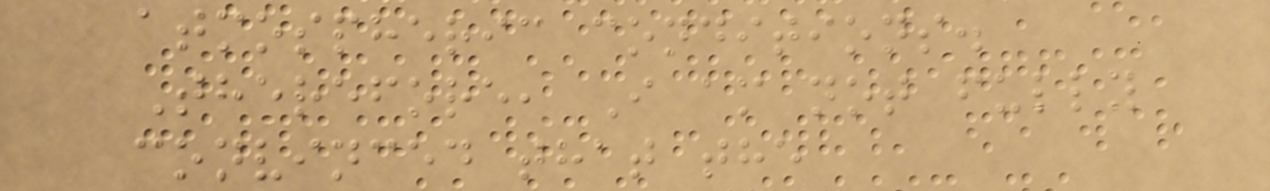atmospheric conditions.
Therefore, I am not fully
convinced that the
